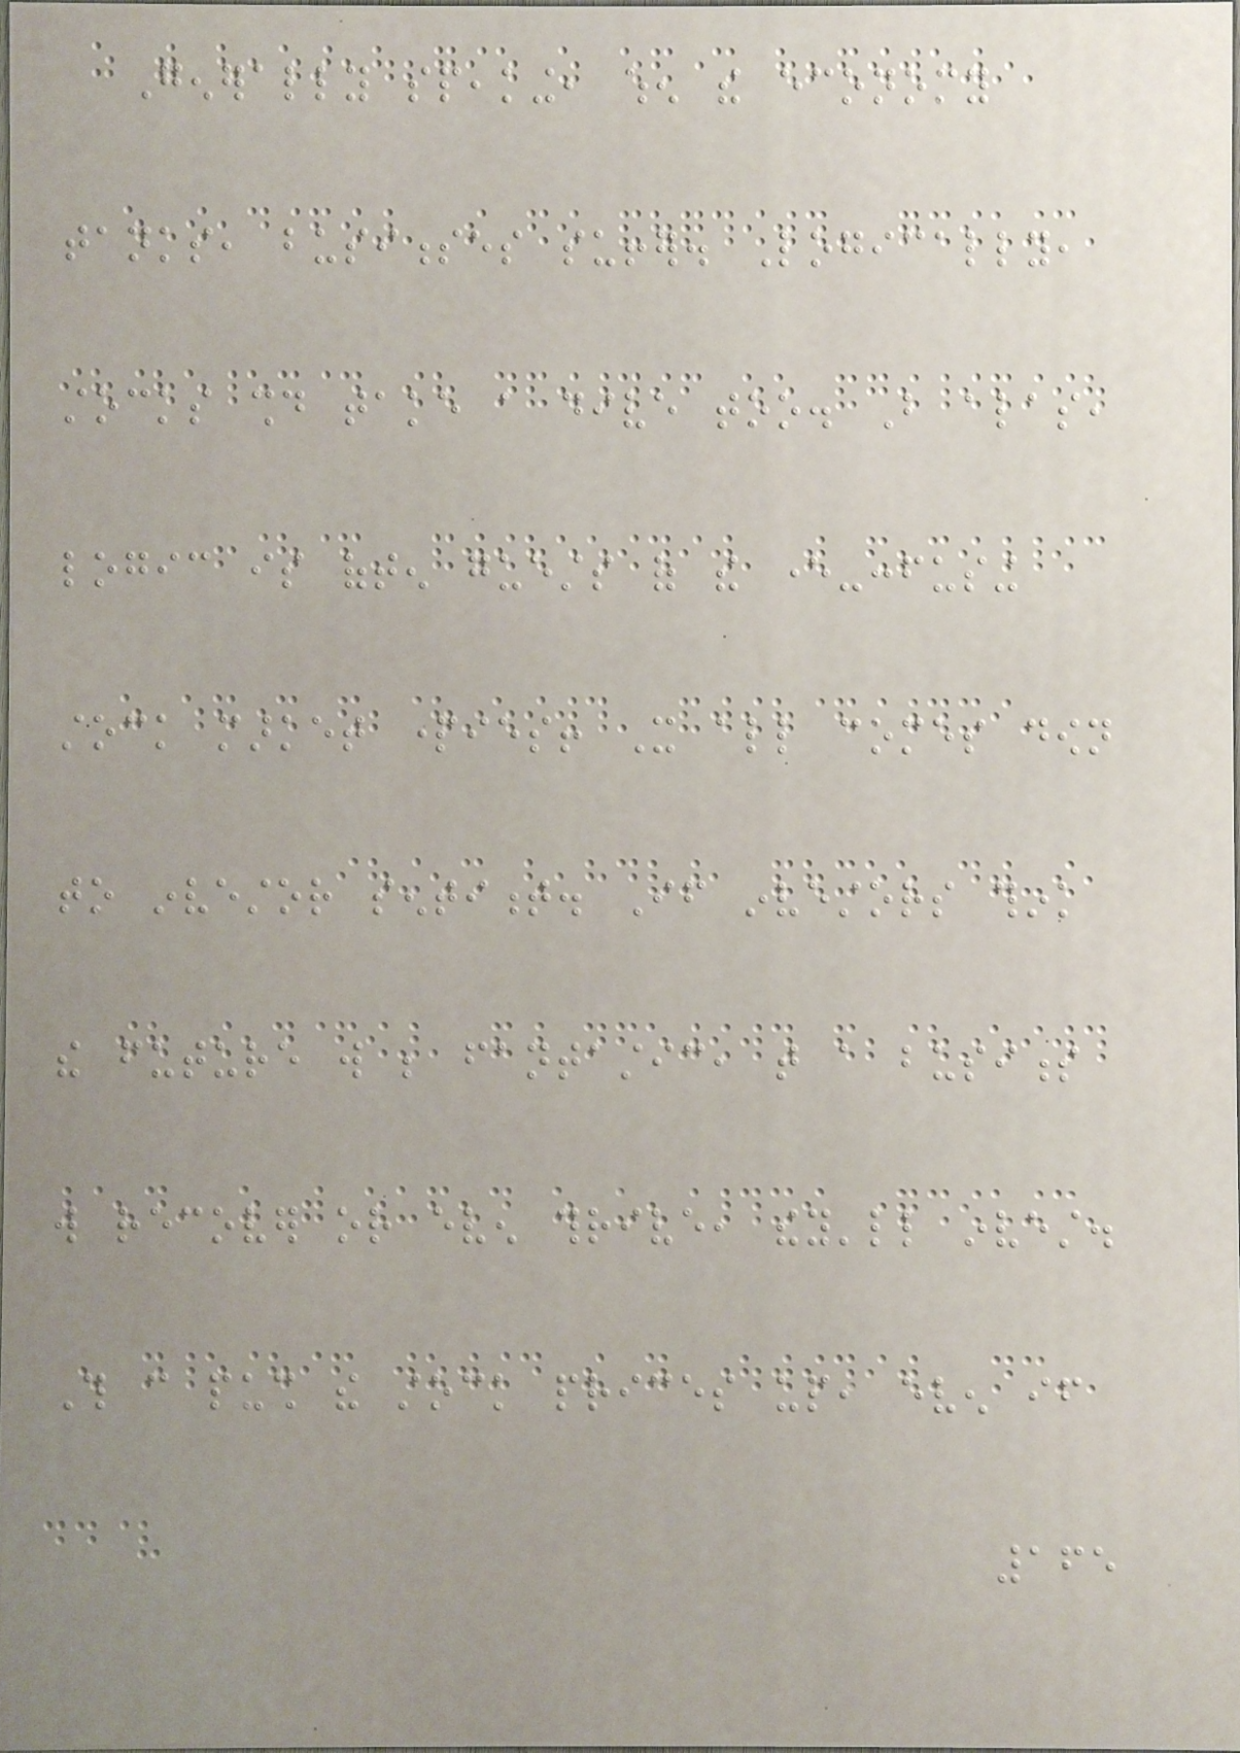Generally speaking, when the economy
tanks, businesses suffer. Logically,
stocks should take a dive too. But alas,
logic is often guests of the ever-confusing
stock market parties! It all comes down
to investor sentiment. If investors think
the future will be fantastic, that a business
will recover or even thrive, they'll invest.
This can push the stock prices up, even if
165
